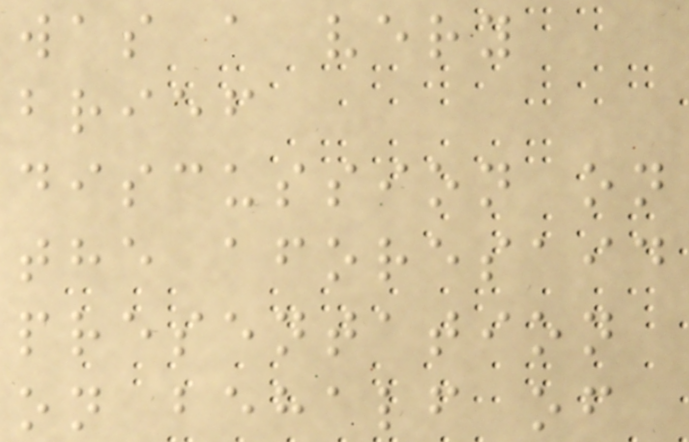was a very
brief
discussion on
the aforesaid
presentation
on behalf of
